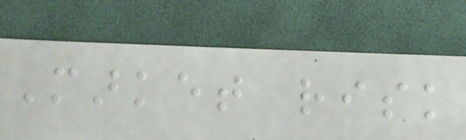Market risk
